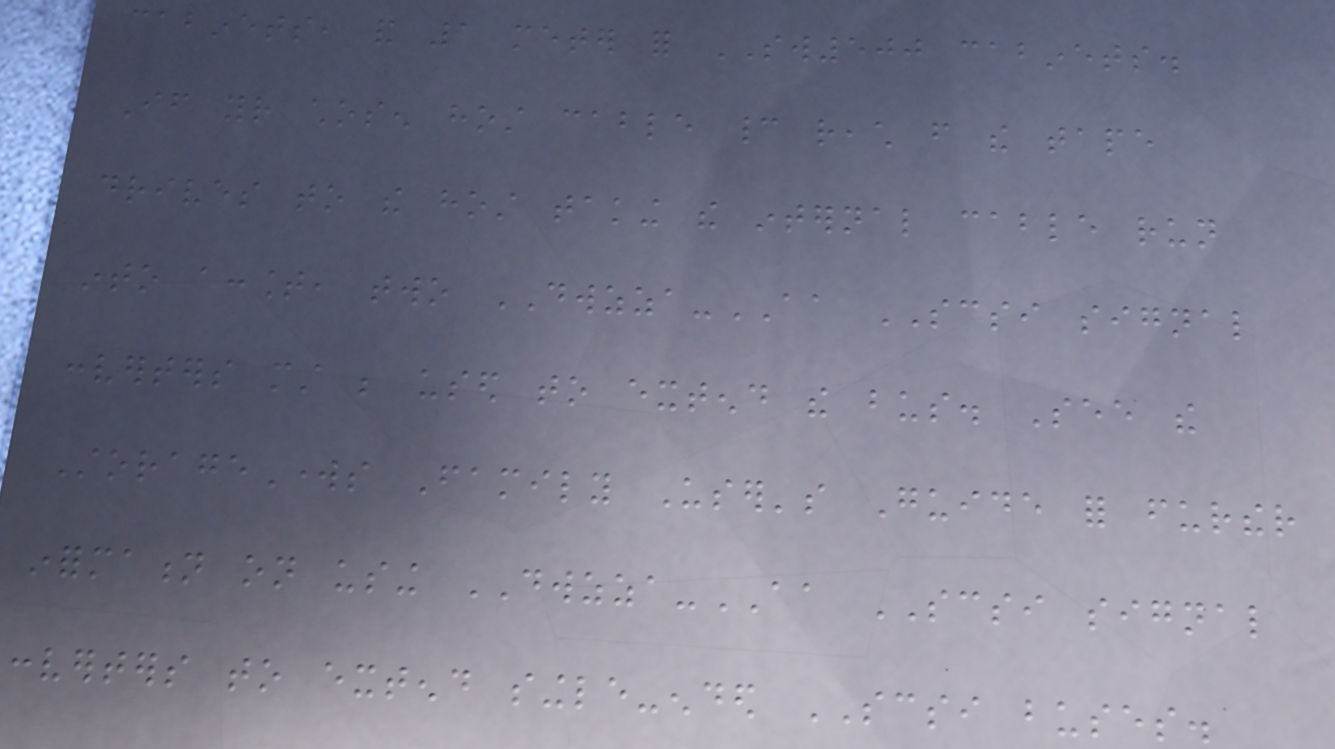cabinets, and 1 meter for SW500 cabinets.
If your chosen host cable cannot reach from the tape
drives to the host taking the internal cable run
into account, two DWZZA-AA SCSI signal
converters must be used to extend the bus. See the
StorageWorks Family User's Guide for further
information on using DWZZA-AA SCSI signal
converters to extend single-ended SCSI buses.
